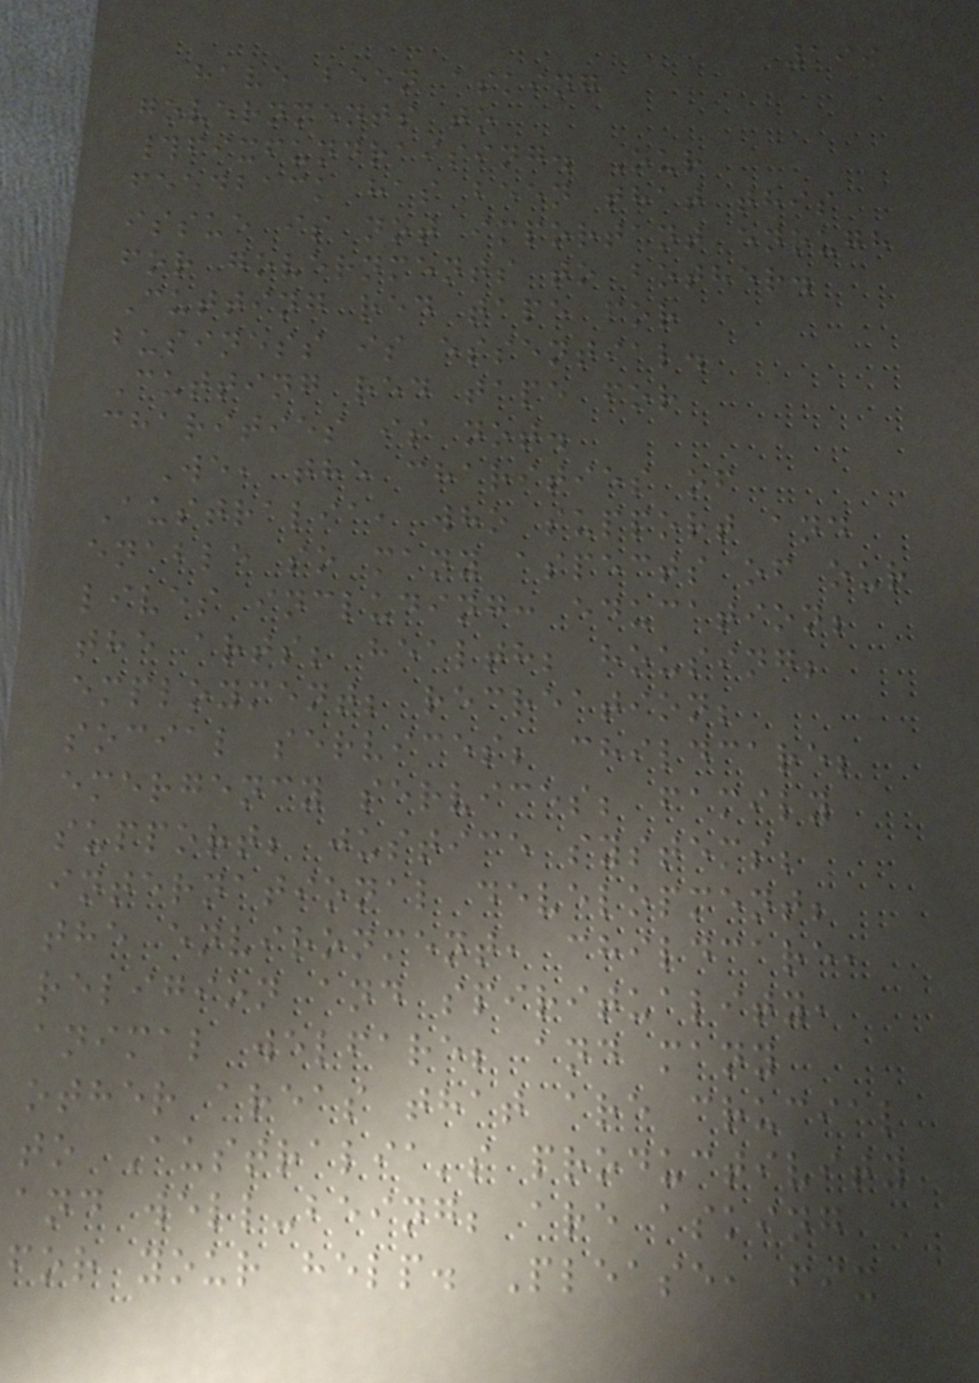199
have been asking
governments to
#fixfundraising. Our
feedback has been that this
issue is not important enough
for governments to bother.
Cutting red tape for
business is essential.
Cutting red tape for
charities is not.
We, the charities of
Australia, who support and
enable so many aspects of our
lives including: education;
the arts; health; housing;
employment; recreation;
social services; childcare;
emergency services; family
support; justice systems;
international development;
the environment, childcare,
religion and spirituality,
animal welfare; and many
other areas that are crucial
to Australia's productivity
and well-being; are asking
for your help. Please, fix
